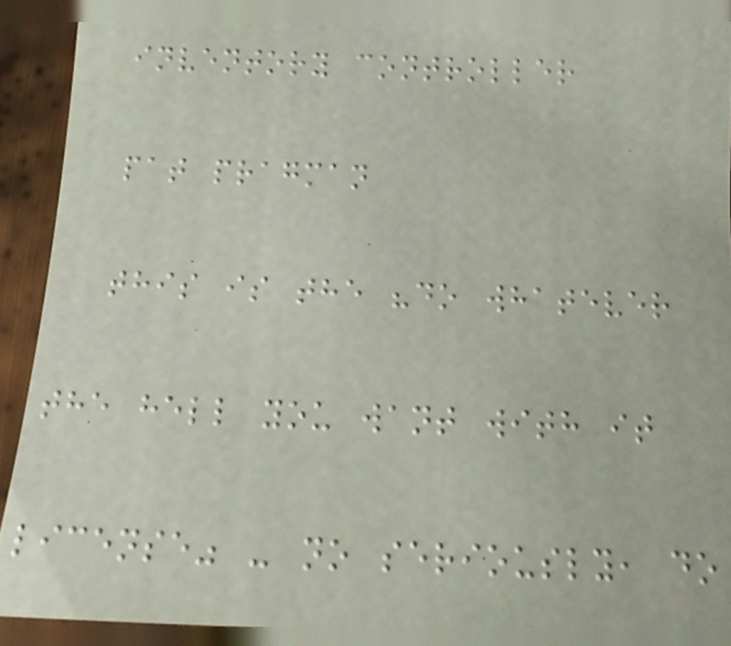inventory controller
pat pragman
this is the "do whatever
the hell you want with it
license" - no seriously, do
